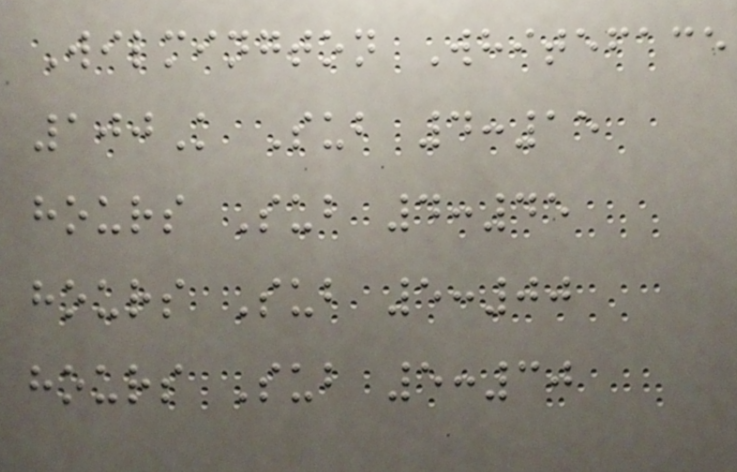Wilmington Whiteface
100K Sub 4:15
hours Sub 4:45
hours Sub 5:00
hours Sub 5:30
